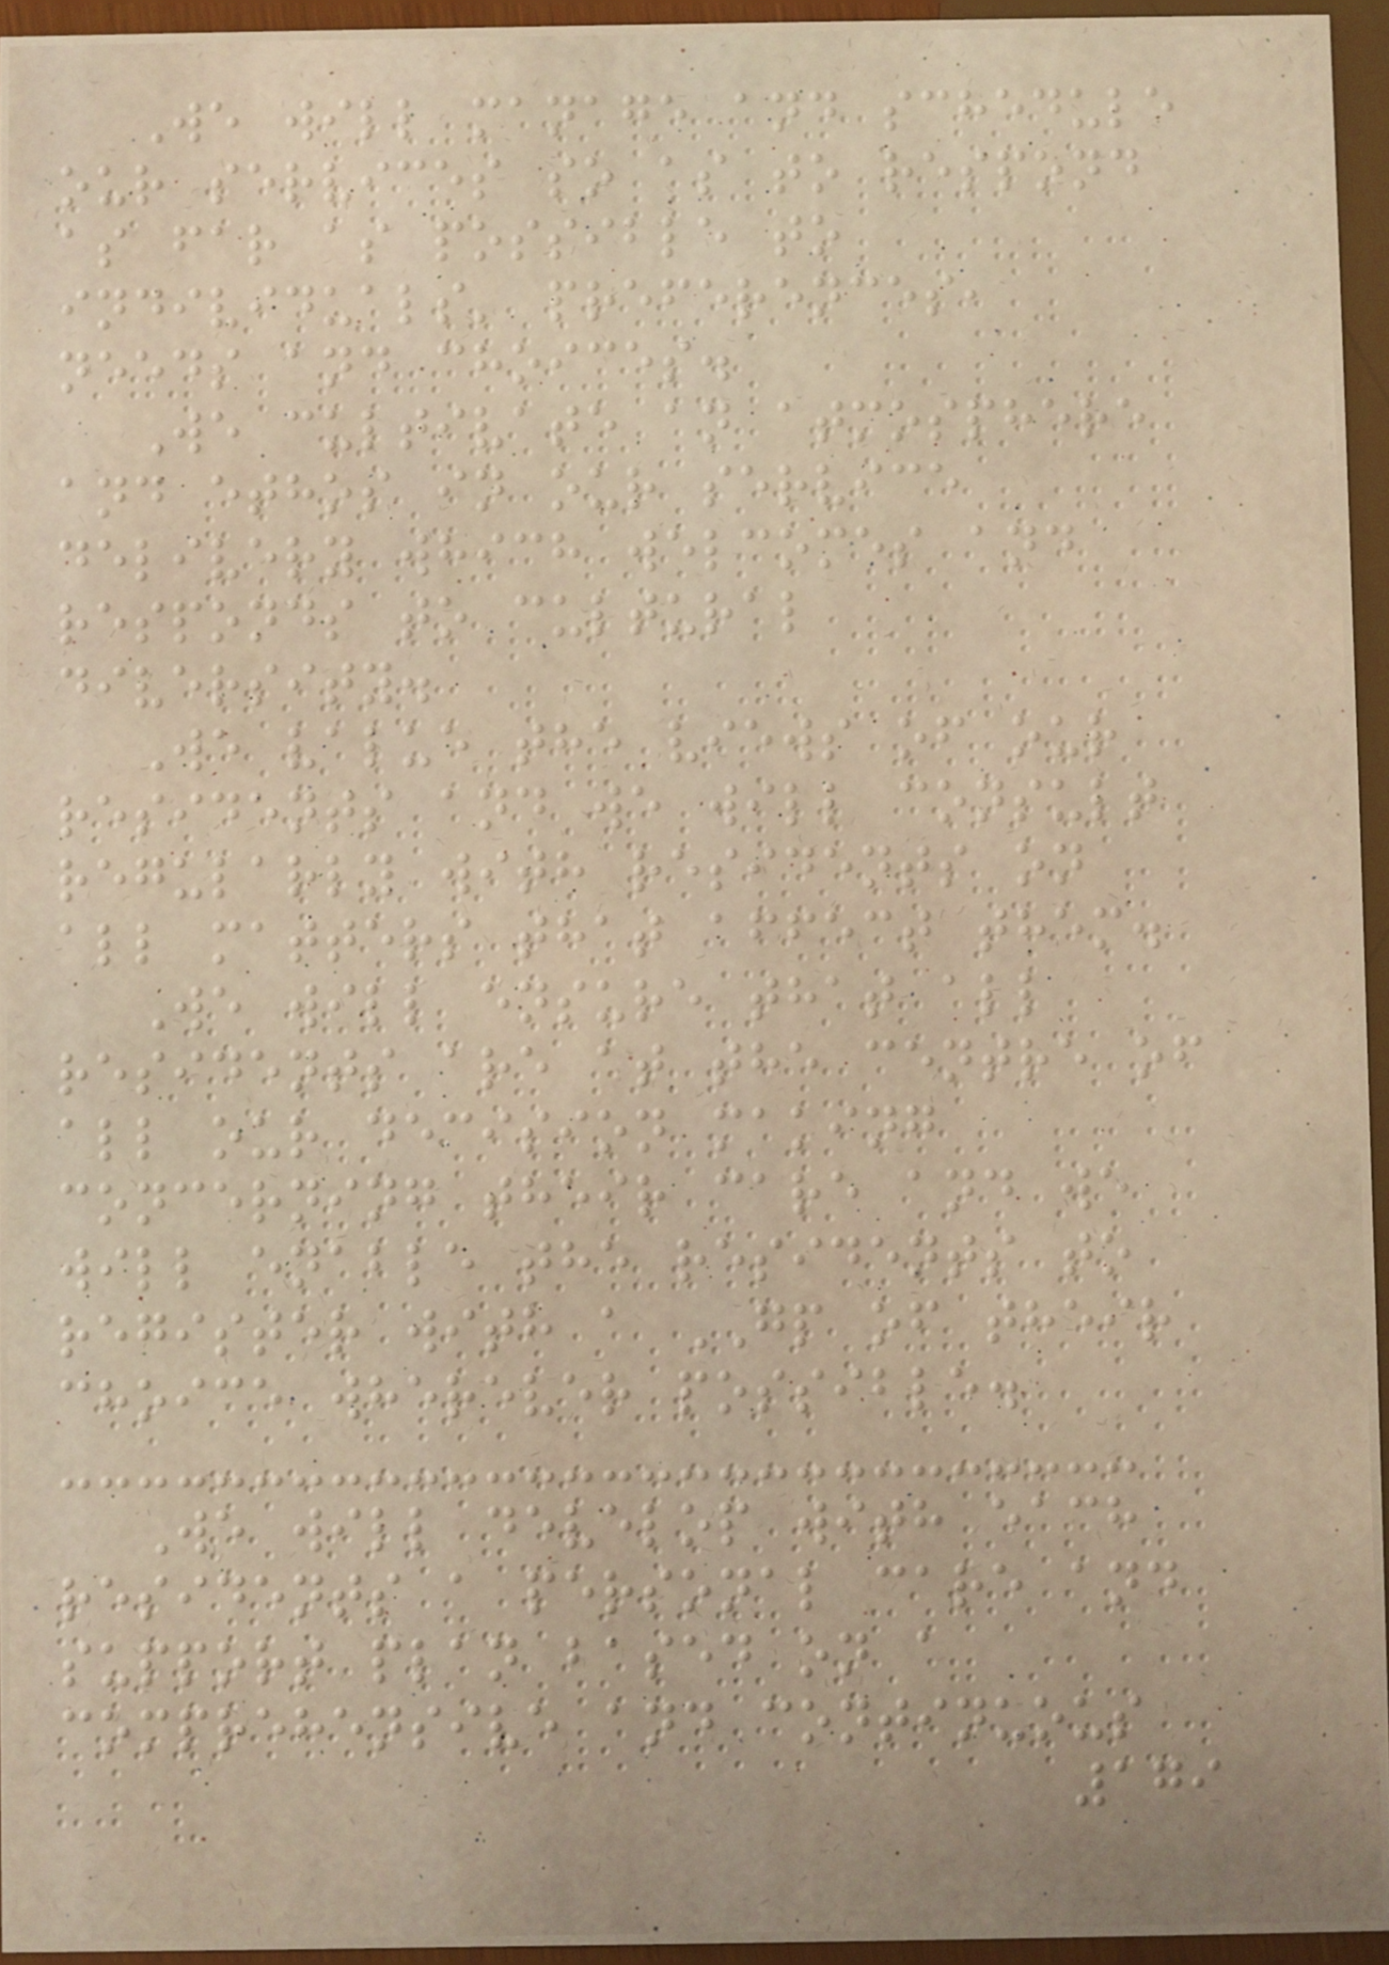We will manage and schedule
our services so as to respond
as far as possible to
individuals' preferences,
needs and choices.
We cultivate an atmosphere
and ethos in our service
delivery which welcomes and
responds to cultural
diversity.
We value the views of our
residents and we will consult
regularly with residents on
all matters that affect them.
We will ensure that all
residents are at the centre of
all our decision making
concerning their care and we
will enable the residents to
register with a GP of their
choice wherever possible.
We will develop with each
residents a personal care and
support plan based on a
comprehensive and continuous
179
